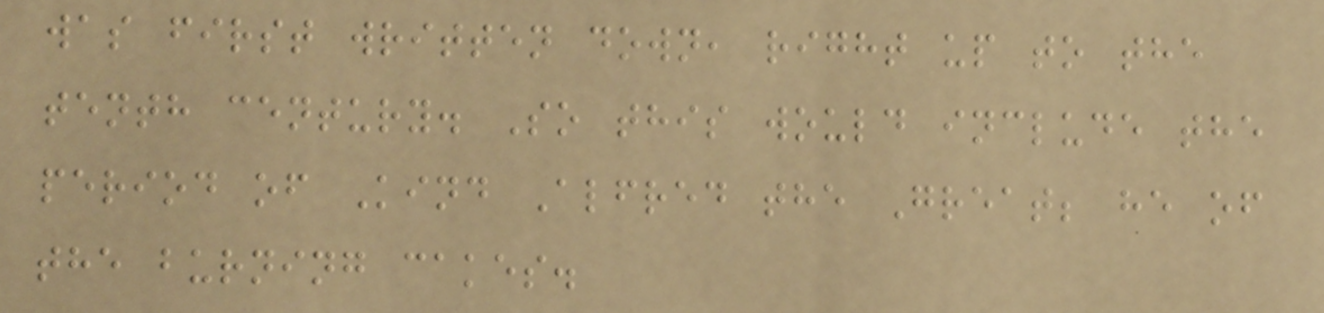was first written down, right up to the
tenth century. So this would include the
period of Kind Alfred the Great; he of
the burning cakes.
